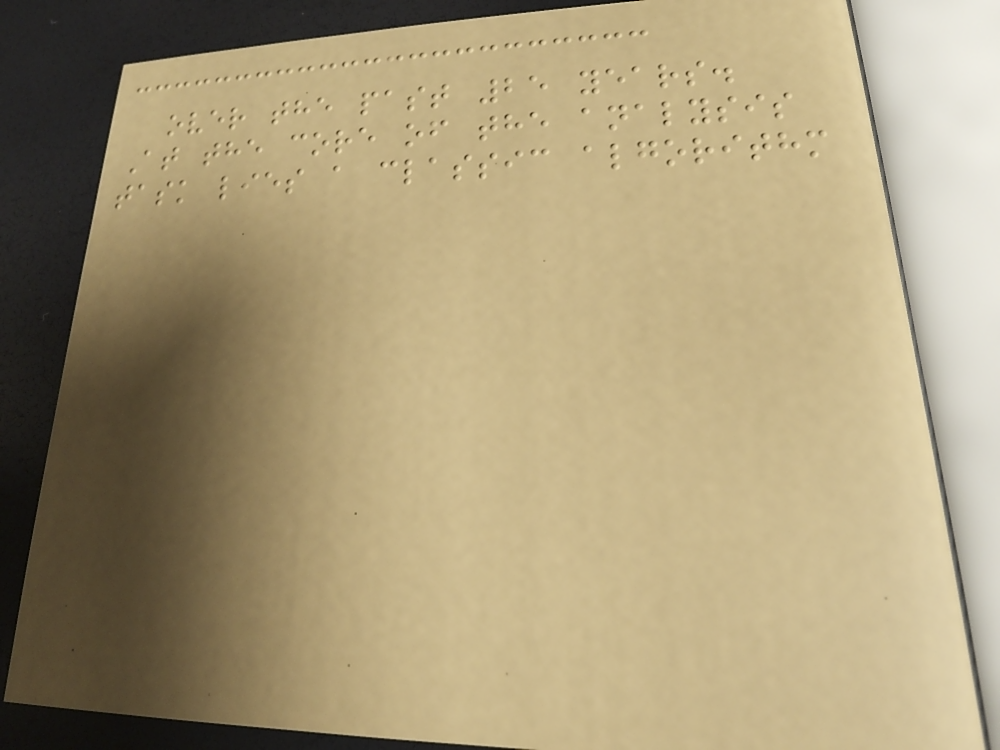over the past 25 years.
At the core of the analysis
task lies a classic algorithm
